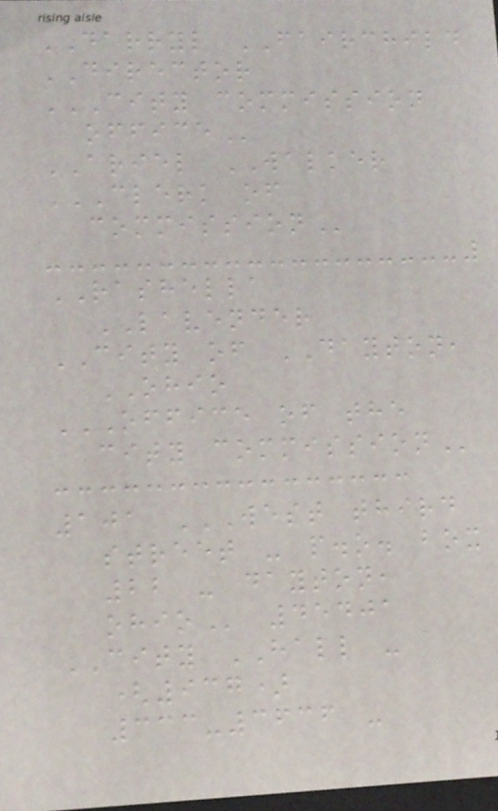DARRYL FAIRCHILD
DIRECTOR
CITY COMMISSION
OFFICE
ARIEL WALKER
CLERK OF
COMMISSION
RASHELLA
LAVENDER
CITY of DAYTON,
OHIO
OFFICE OF THE
CITY COMMISSION
101 WEST THIRD
STREET - P.O. BOX
22 - DAYTON,
OHIO 45401
CITY HALL -
(937)
333-3636 -
